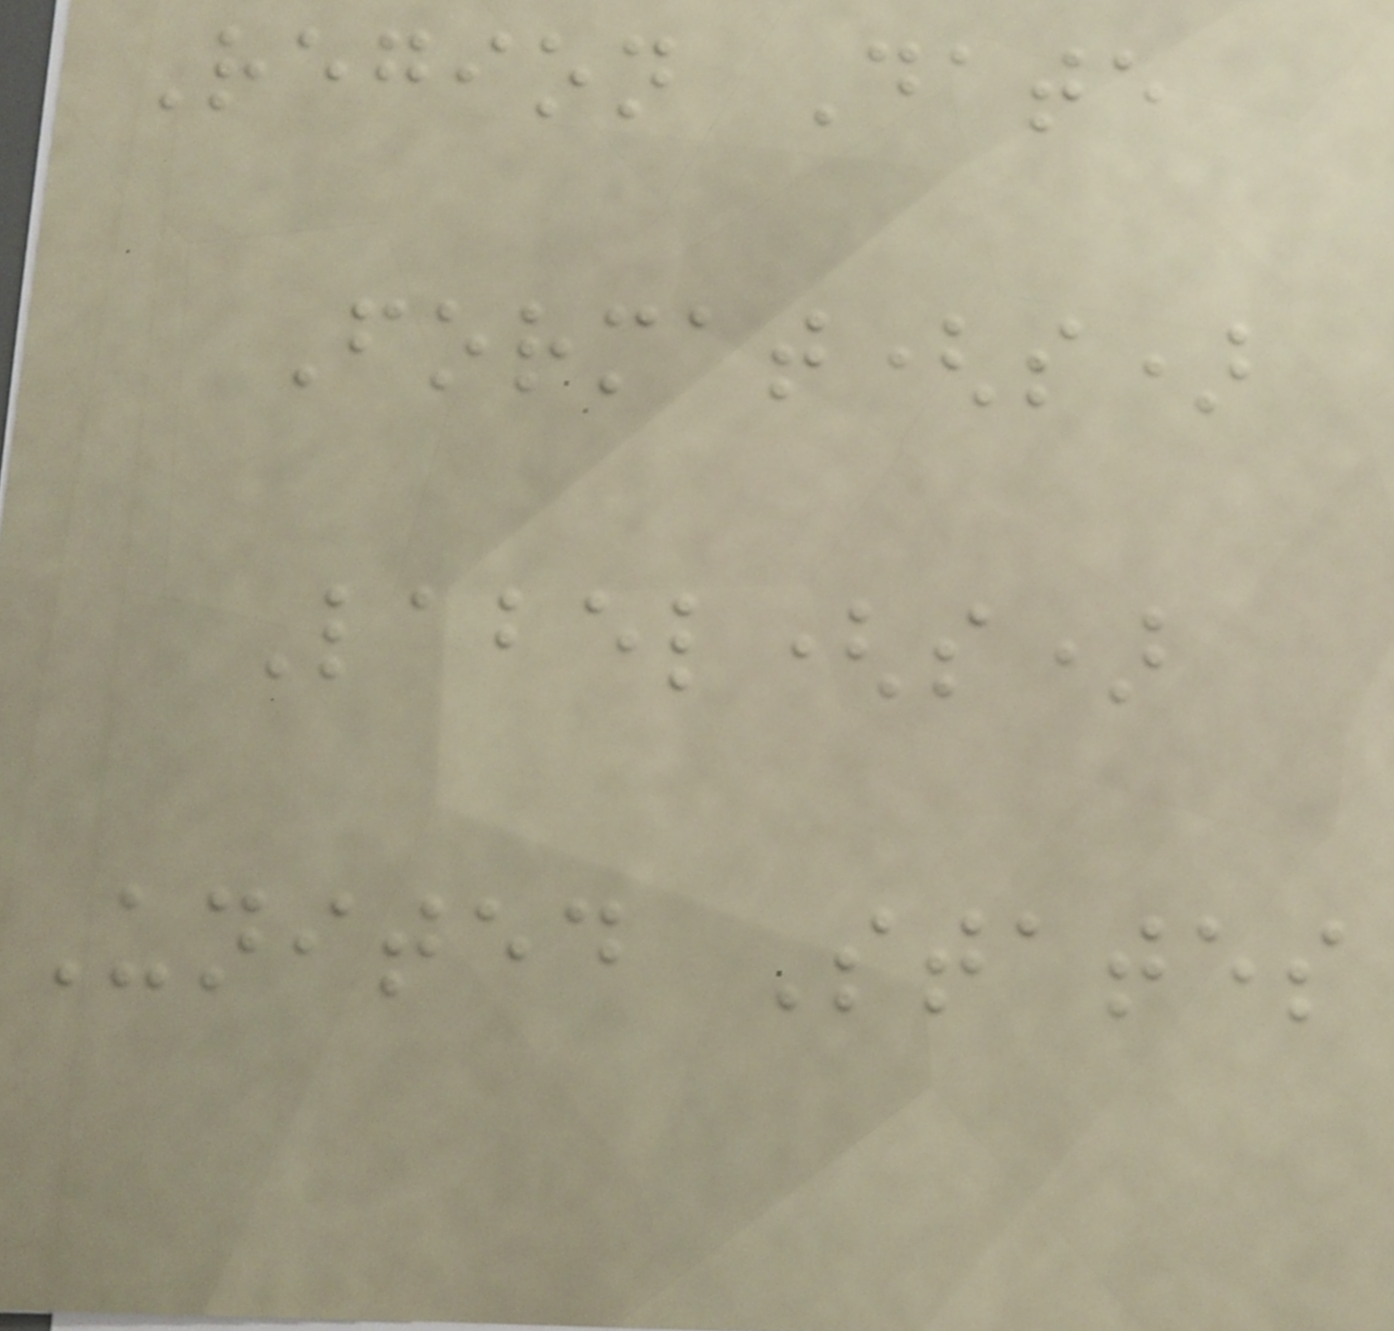Region Date
Format(s)
Label(s)
United States
